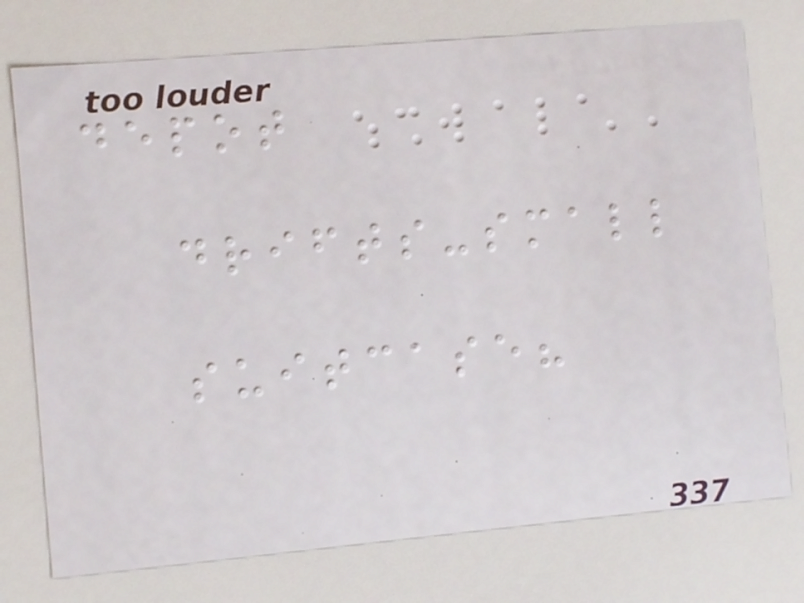depot
drifts-small
suitcase?
